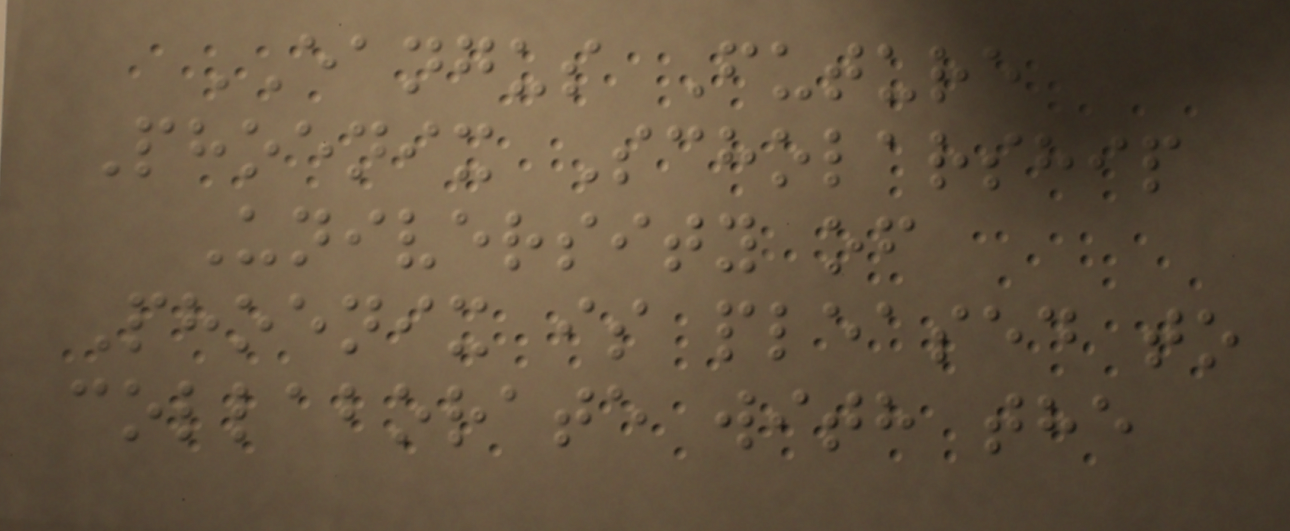EANGUS Future
Phoenix Scholarship
University of
Phoenix is pleased to
collaborate with the
